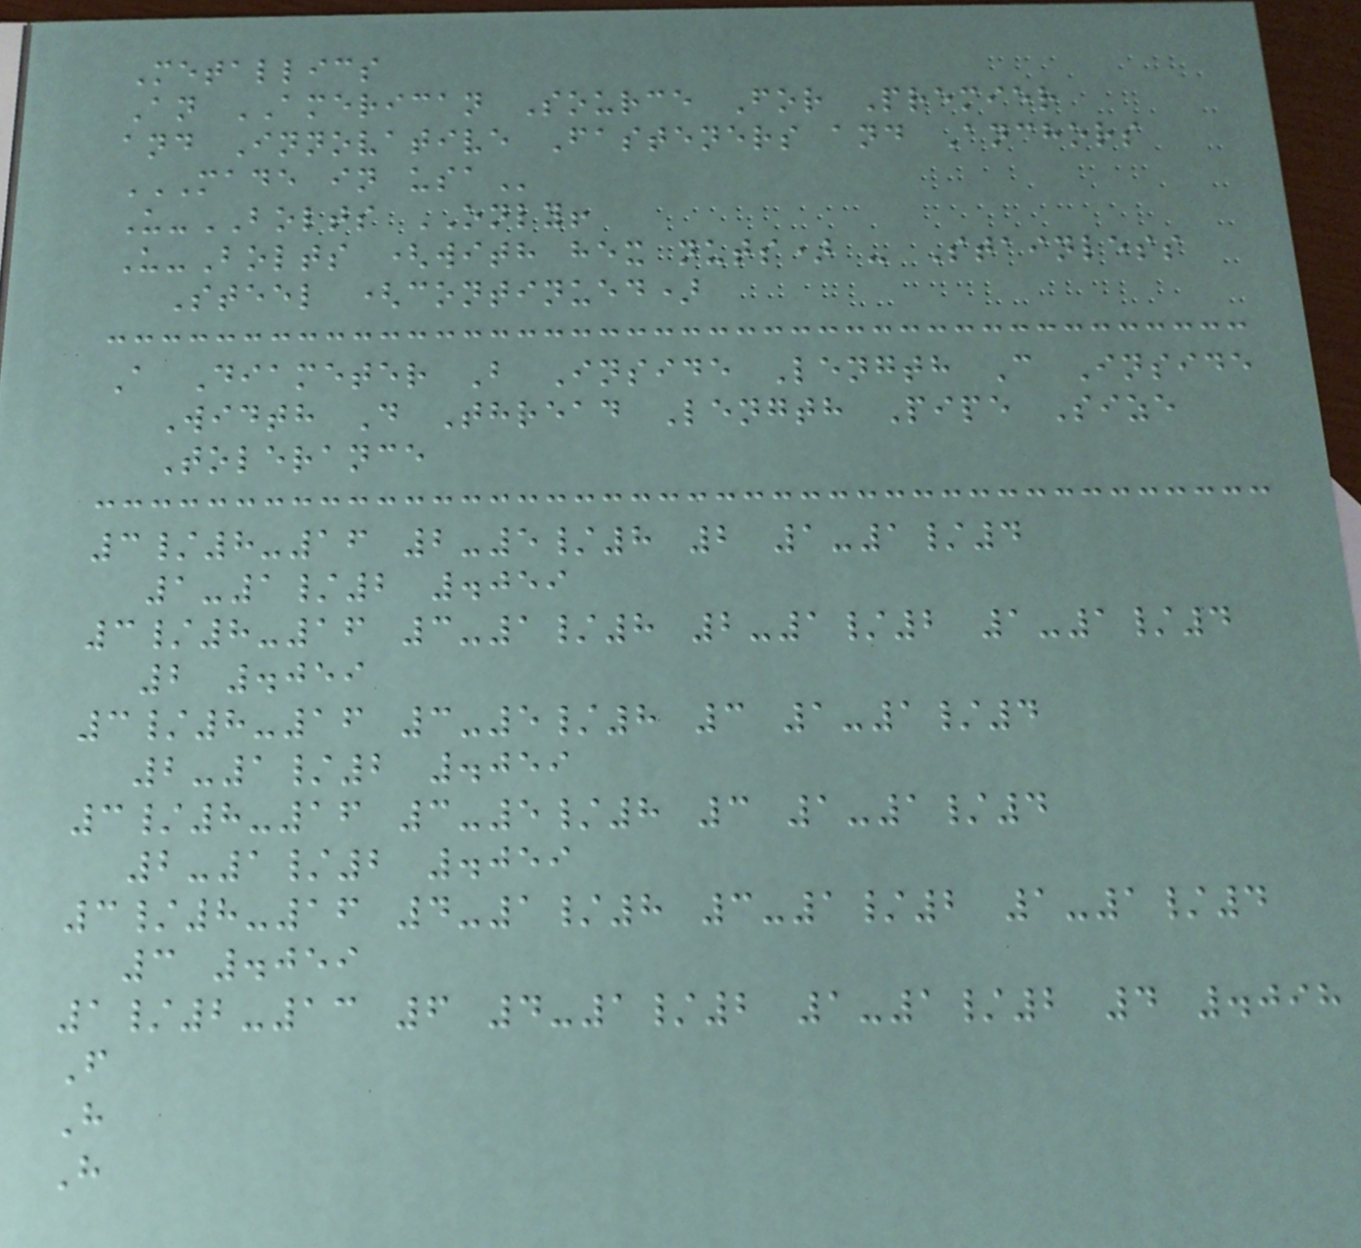Metallics
An AMERICAN Source For Premier
and Innovative Fasteners and Anchors
MADE IN USA
U-BOLTS ONLY!
U-Bolts (with hex nuts) - Stainless
Steel (continued)
A Diameter B Inside Length C Inside
Width D Thread Length Pipe Size
Tolerance
3/8-16 2-5/8 2 1-1/4
1-1/2 .059
3/8-16 3-1/8 2-1/2 1-1/4
2 .059
3/8-16 3-5/8 3 1-1/4
2-1/2 .059
3/8-16 3-5/8 3 1-1/4
2-1/2 .059
3/8-16 4-1/8 3-1/2 1-1/4
3 .059
1/2-13 6 4-1/2 1-1/2 4 .098
F
H
H
